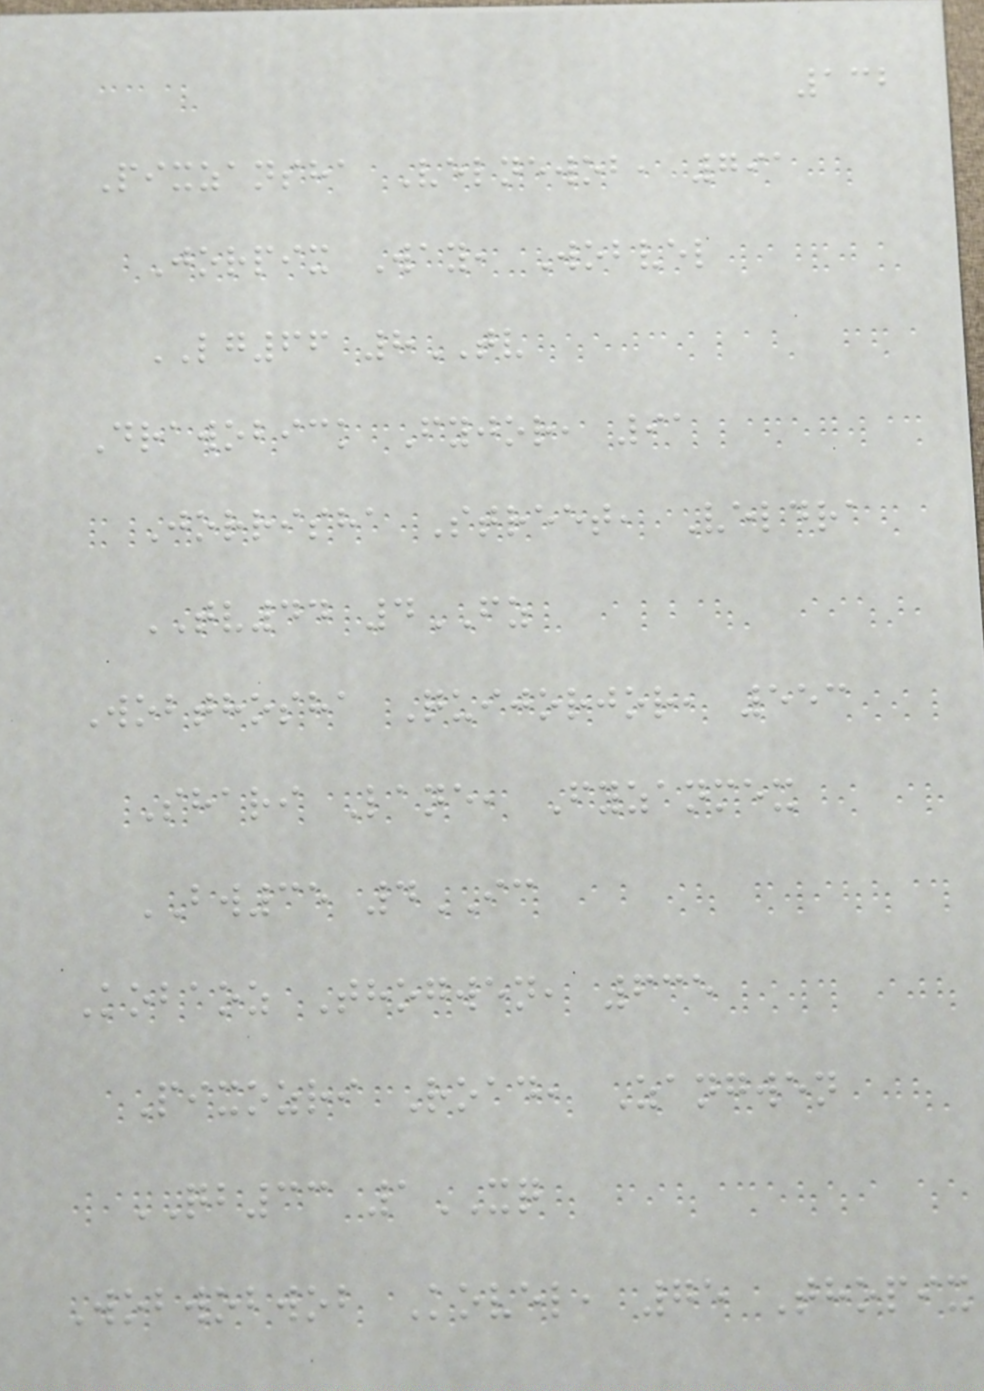132
Pixzansha Velnewob, 791
Jorpix Way, Wobvel
LG66 8TV
Drawobick Fyjor, 91
Jorrisha Street, Veldra
TV44 4FZ
Wobthosha Quijorjor, 553
Shari Lane, Fyzanmex
BW35 4IC
Kobaoz Thogwen, 635
Pixozri Road, Zangwen
QB33 1XQ
Wobwobwob Kovel, 75 Thopix
